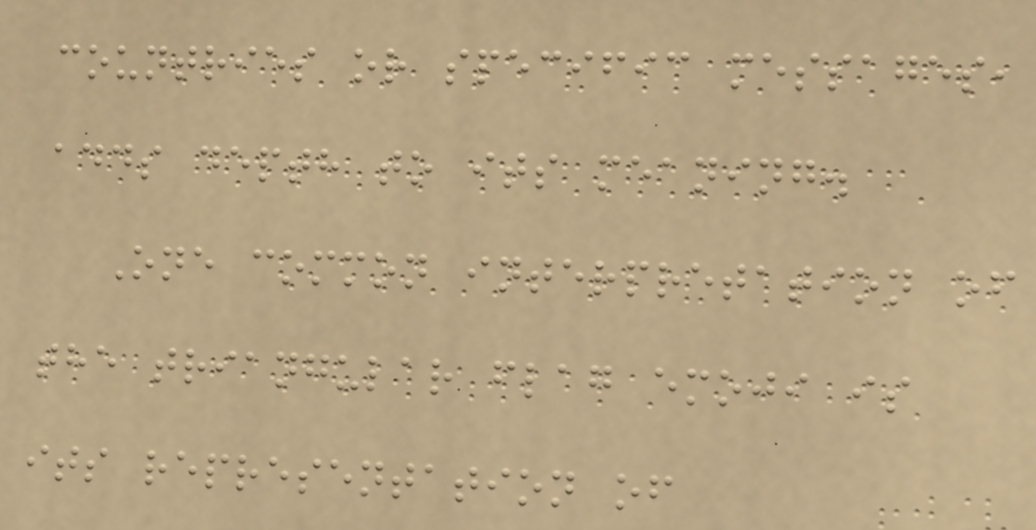countries or specific messages,
adds depth to its meaning.
One common interpretation of
the triangular flag emoji is
its representation of
